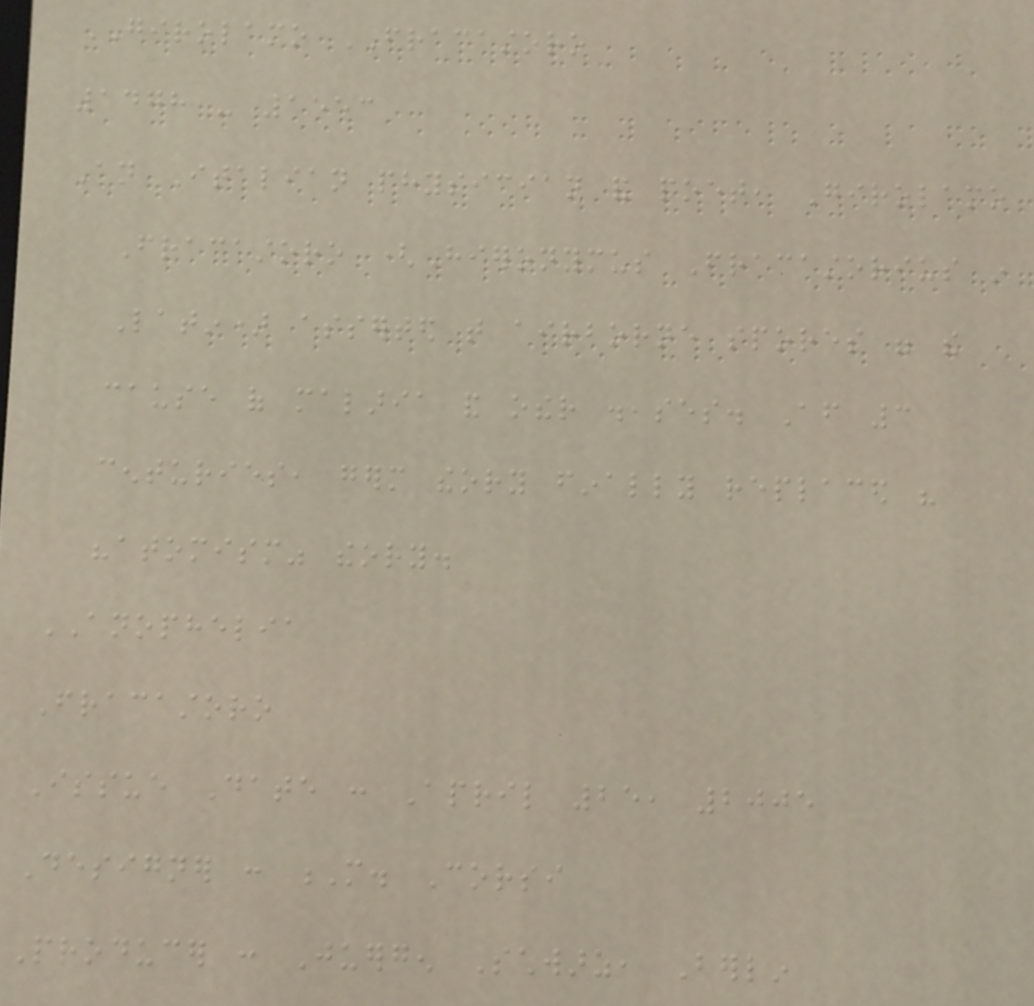GIROLAMO FRACASTORO
1478 - 1553
An Italian physician and poet, Girolamo
Fracastoro (Hieronymus Fracastorius in
Latin) asserted that airborne spores were the
cause of malaria and other diseases. After 3
centuries, germ theory finally replaced his
"atomism" theory.
ANOPHELIA
Fracastoro
Issue Date : April 25, 2005
Designer : M. Corsi
Producer : Juergen Schwarz, Berlin
